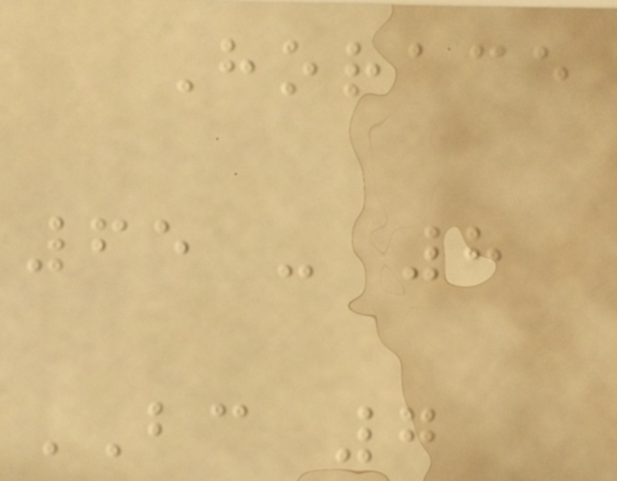Horace
65 - 8
BC 7
